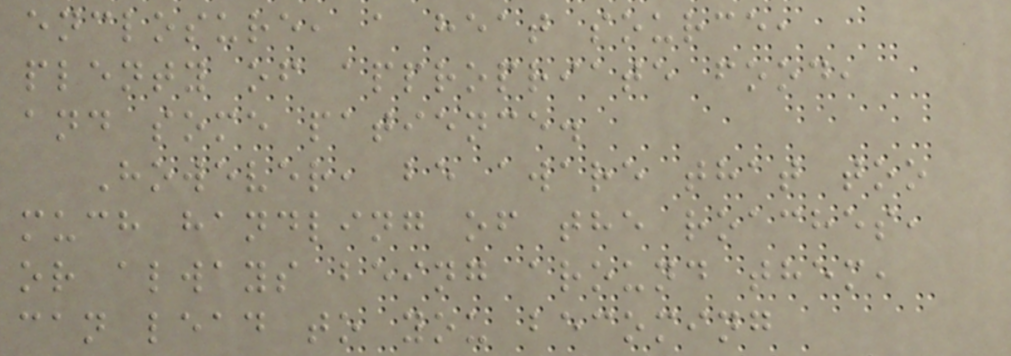enclosure, a heat source,
plenty of appropriate food,
and some patience.
However, be aware that too
much handling of the roaches,
or always being around them,
can lead to you becoming
